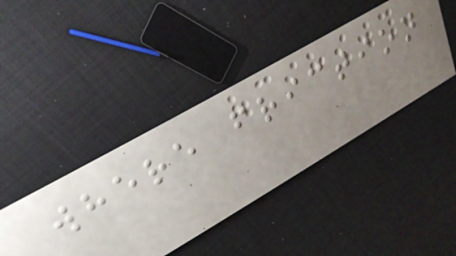where friction
